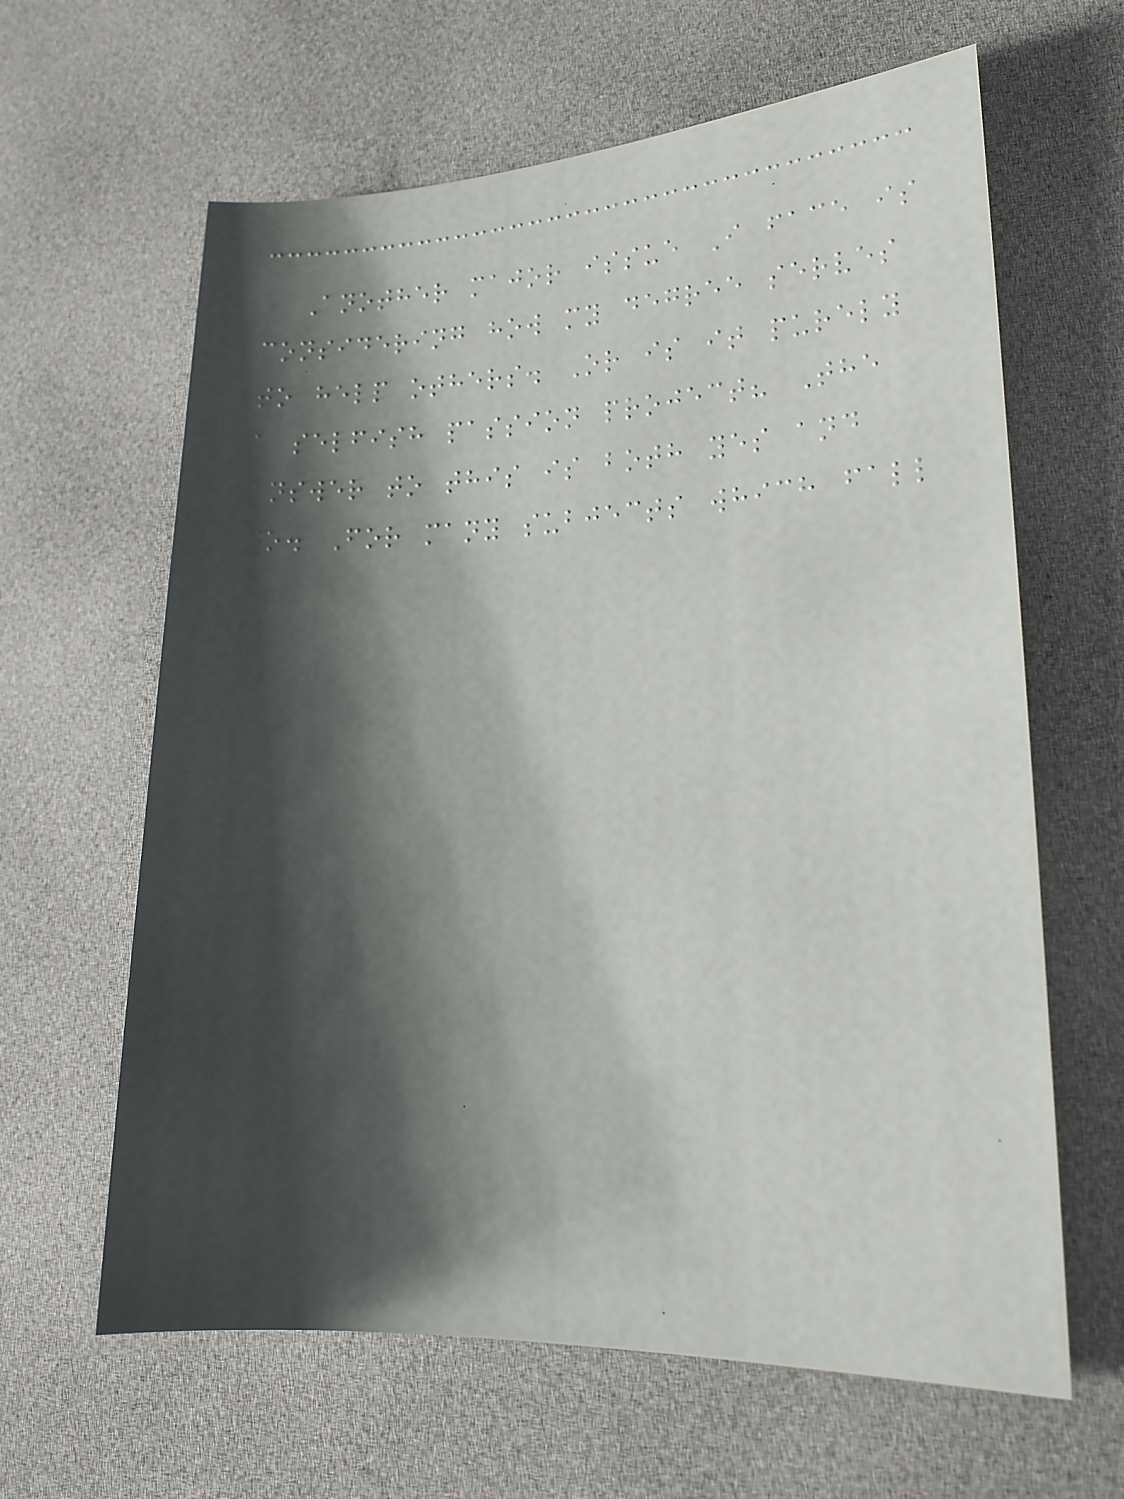Another major issue I face is
considering how my degree serves
to help others. Or is it purely
a selfish passion project? The
answer to this is both yes and
no. For many subjects which fall
